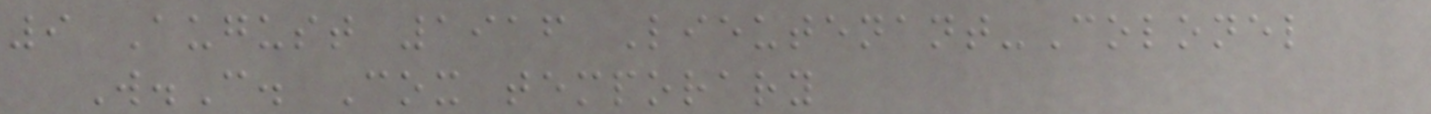9 August 1916 Lieutenant-Colonel
W.C. Cox temporary
